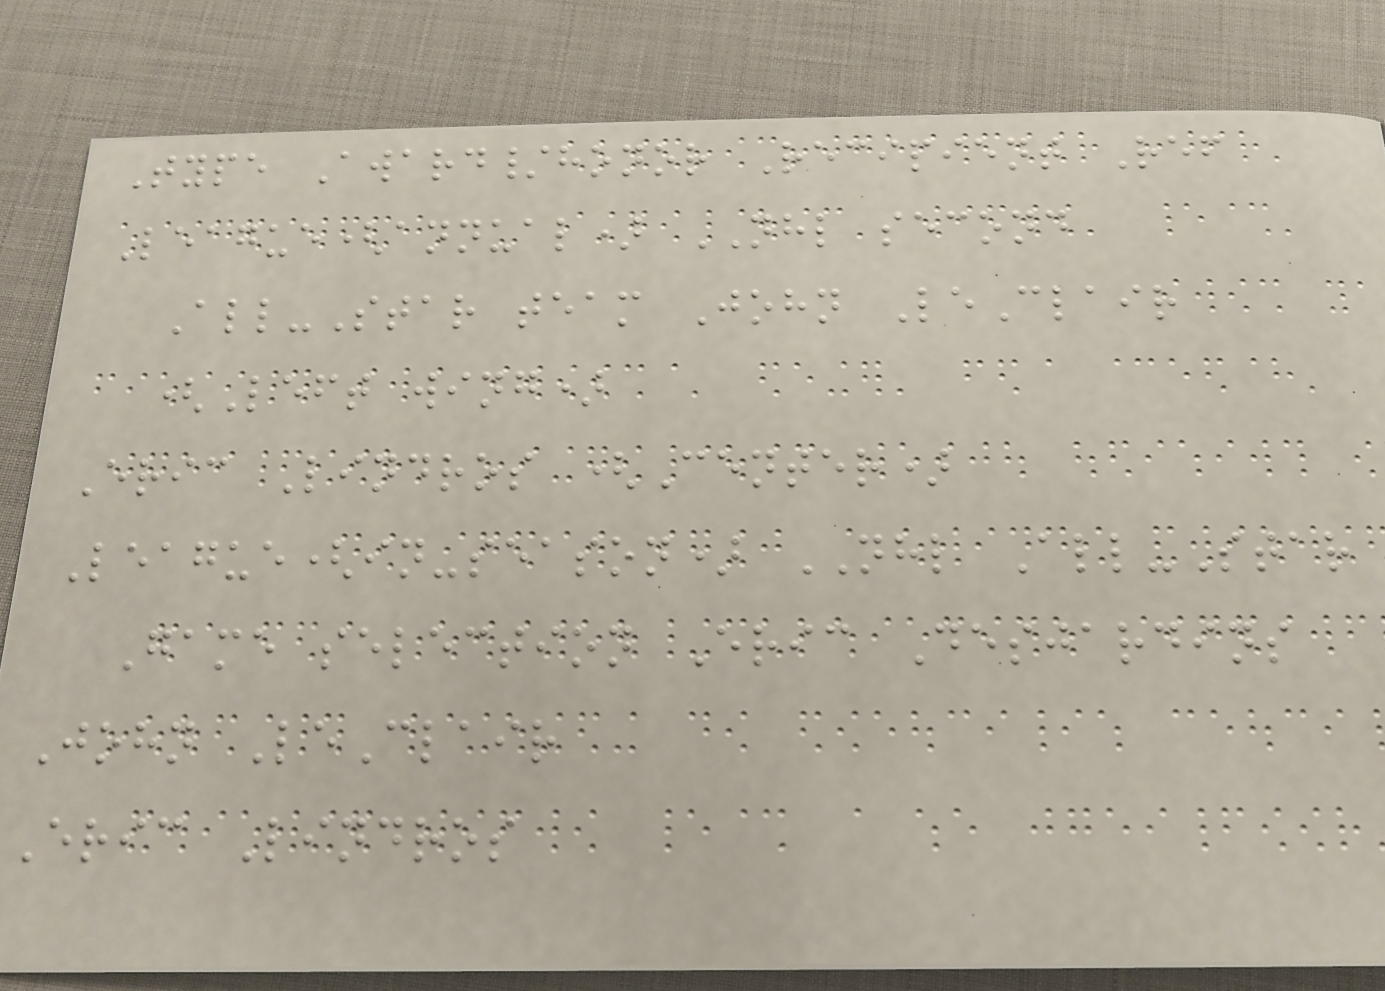Type Award/honor Recipient Ref
League(annual) NHL second
All-Star team John LeClair
(Left wing)
Eric Lindros (Center)
League(in-season) NHL All-Star
Game selection Eric Desjardins
John LeClair
Eric Lindros
